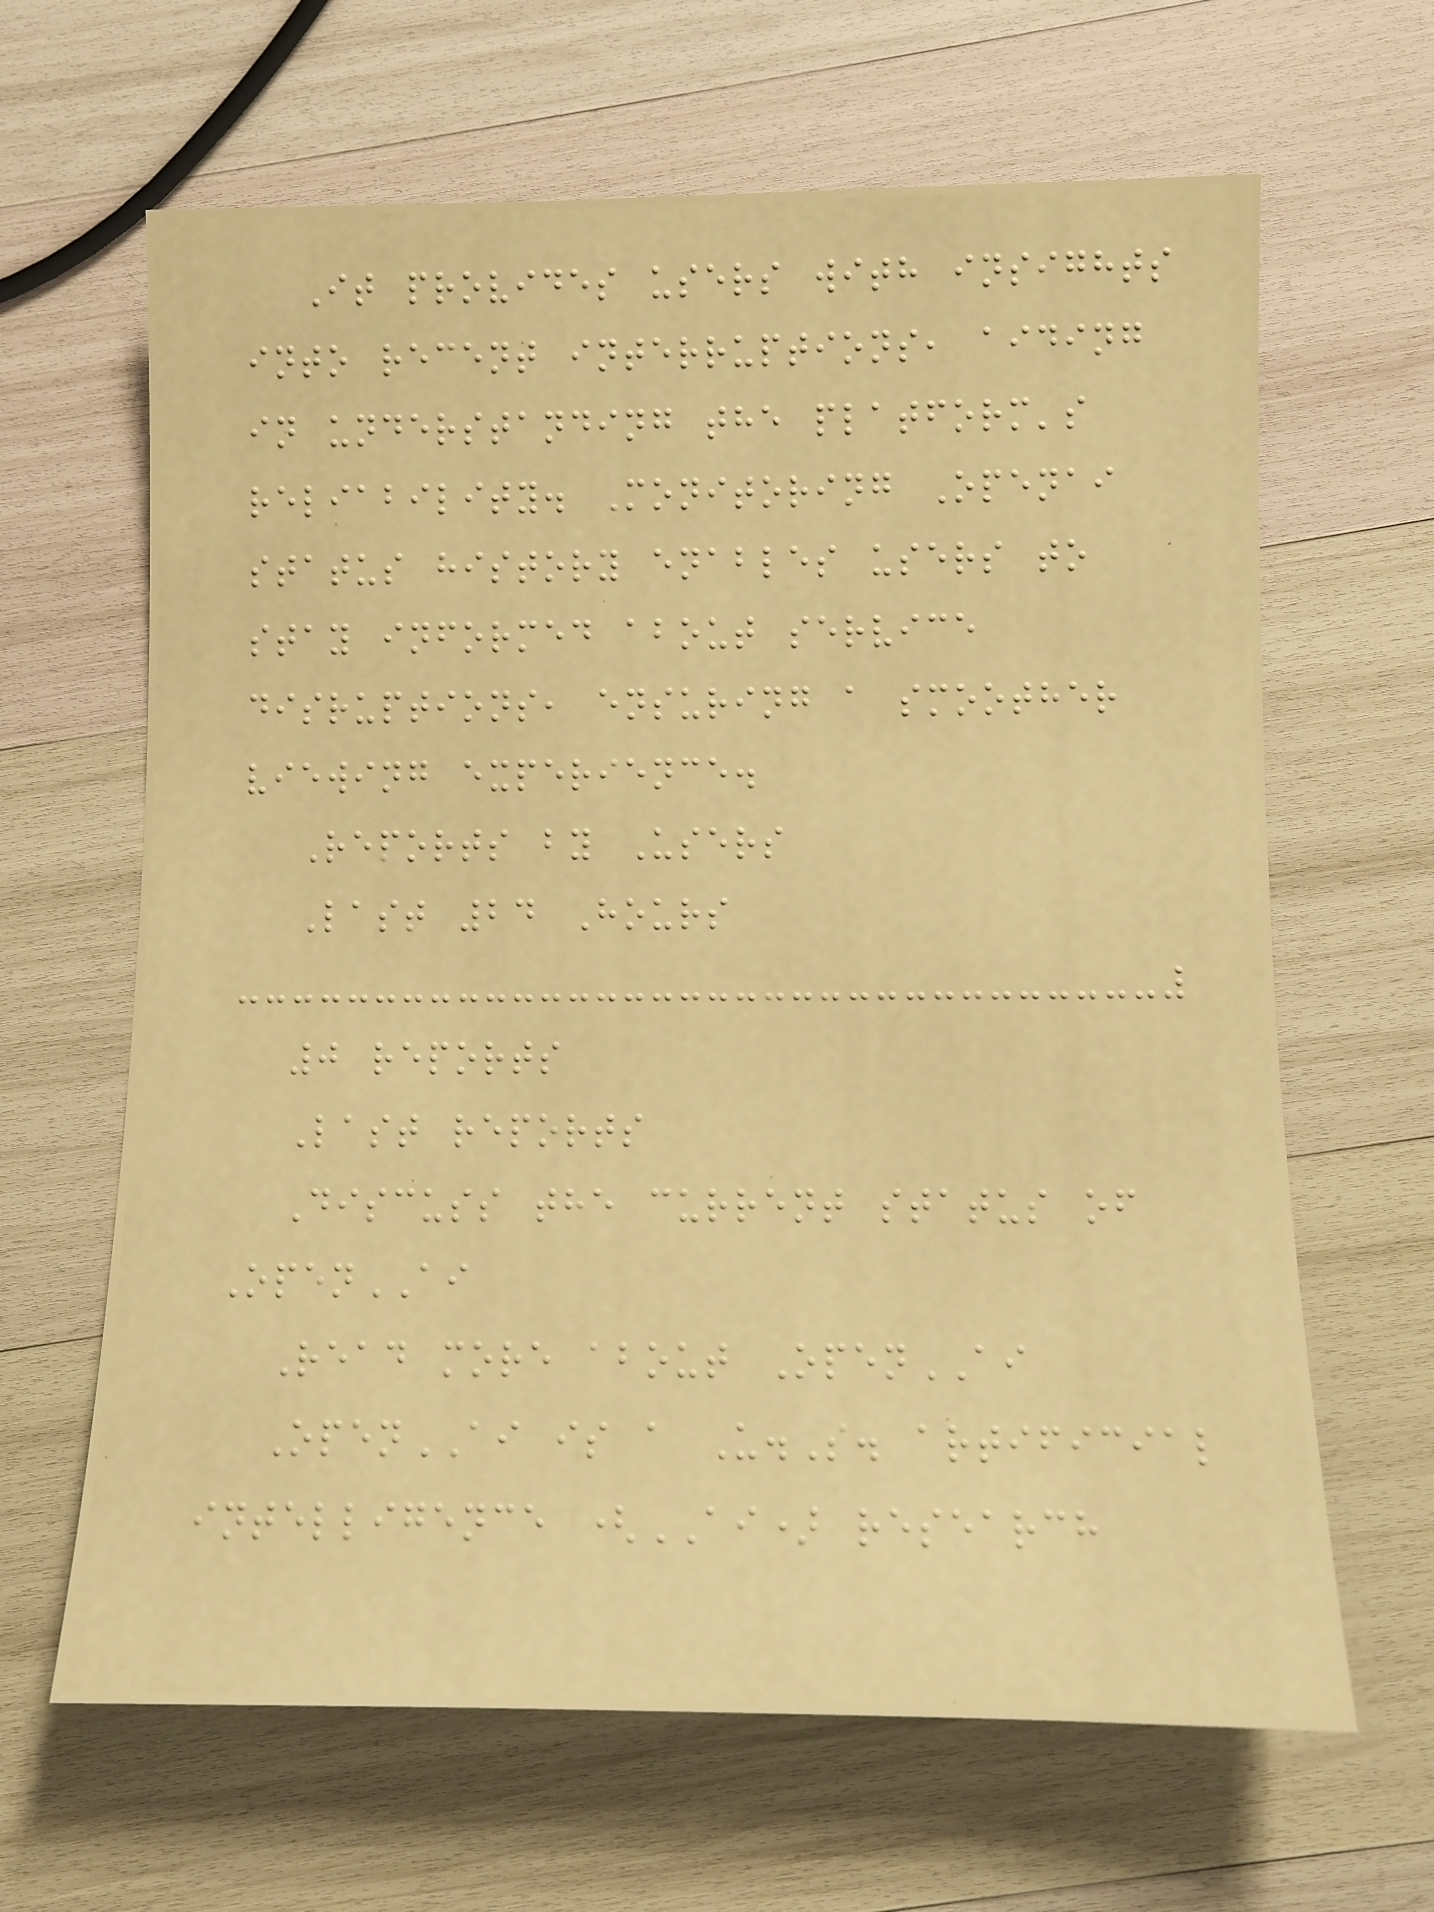It provides users with insights
into recent interruptions, aiding
in understanding the platform's
reliability. Monitoring Openai
status history enables users to
stay informed about service
disruptions, ensuring a smoother
viewing experience.
Reports by Users
Last 24 Hours
0 reports
Last reports
Discuss the current status of
OpenAI
Read more about OpenAI
OpenAI is a U.S. artificial
intelligence (AI) research
